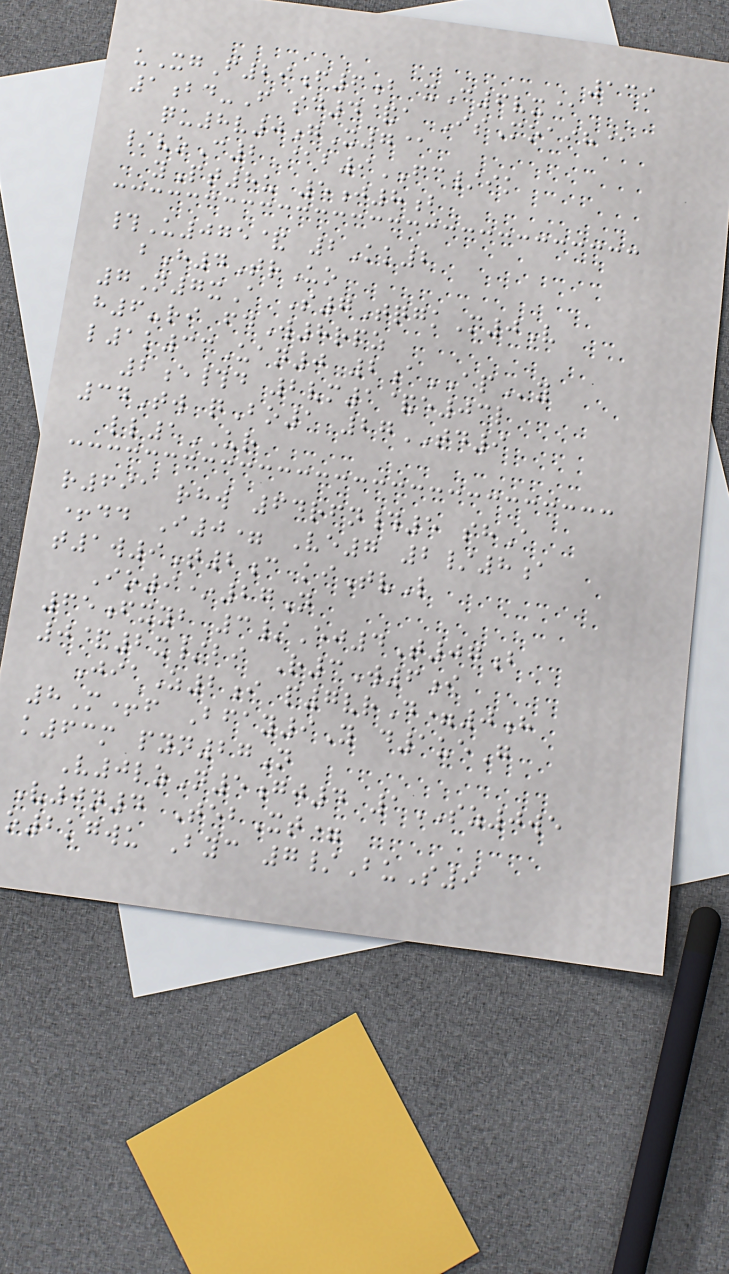139
uXgF29f6b xC6vx@
1bd-F sd4&a IsMoaih@
qu8v0gX7@
/voC2 @b9FC/ik
yPt8u 5j8b
#U075& 2Kk2
bH4TrUo
7N7xA S7TqgkM0V
h6-ri fdW8rpz
l1k33Uan0 2aAPy
2e#d 2vm1&e03l
34Tw qBo1 27TD9
ll1UR
r691 rhw 64rfn#5 shA
+dd I0= Ve7 2/8a
t1w9T2c kiTvL
Io9*27N
65fxyb 3/Ej4T07b
0&2x/bi R3W6i
JiaZ2i p7vrD=0h
8M+f Bfay9Y d1ueG
k63m pyn27N
V0lzN5gj4 1SZ0we
V0n4 TebXt=
o2kgwu Byc 7/BuS9
